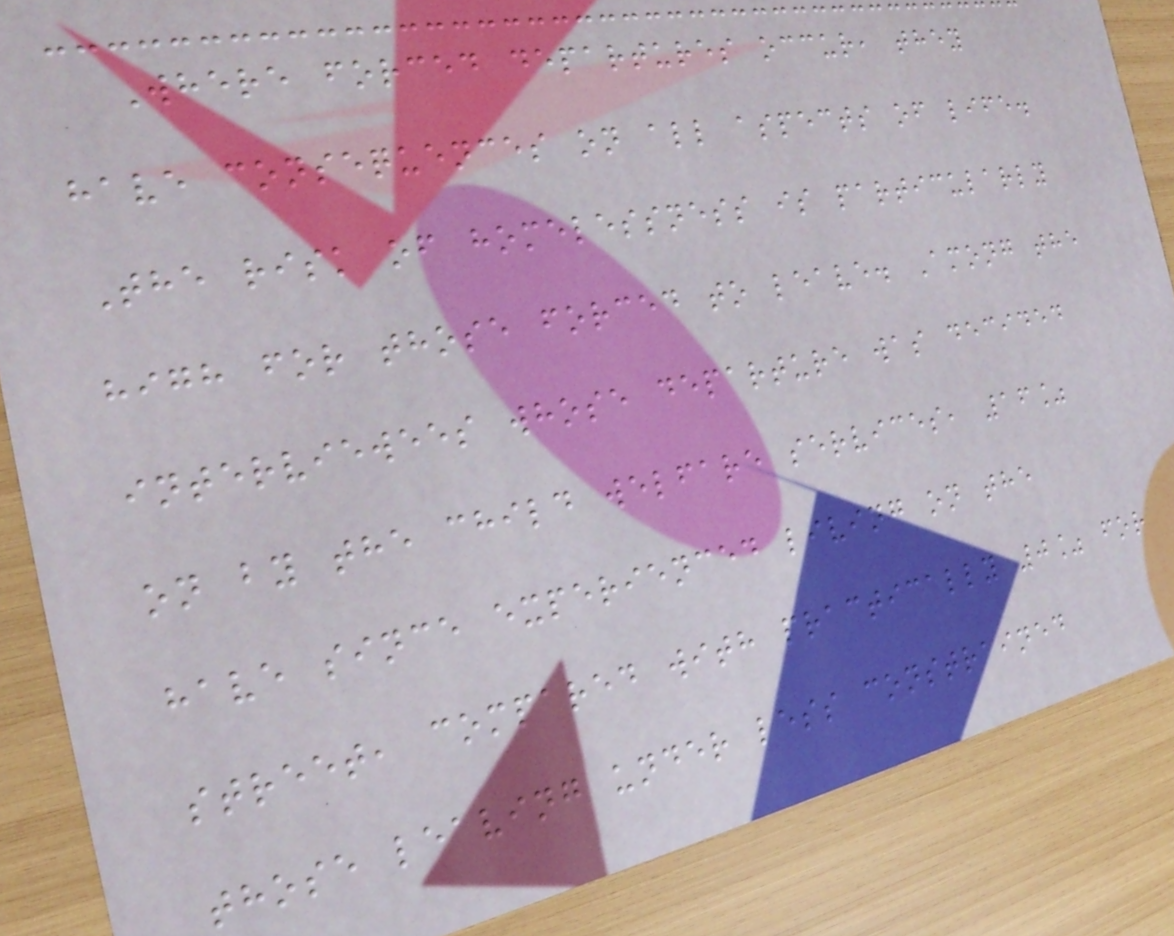Where forced departures occur, they
have consequences on all aspects of life.
The risk of homelessness is particularly
high for those forced to leave. Among the
interviewees whose departure was decided
on by the child welfare services, 16%
have since experienced living on the
street, compared with practically 0% for
those leaving under less constrained
